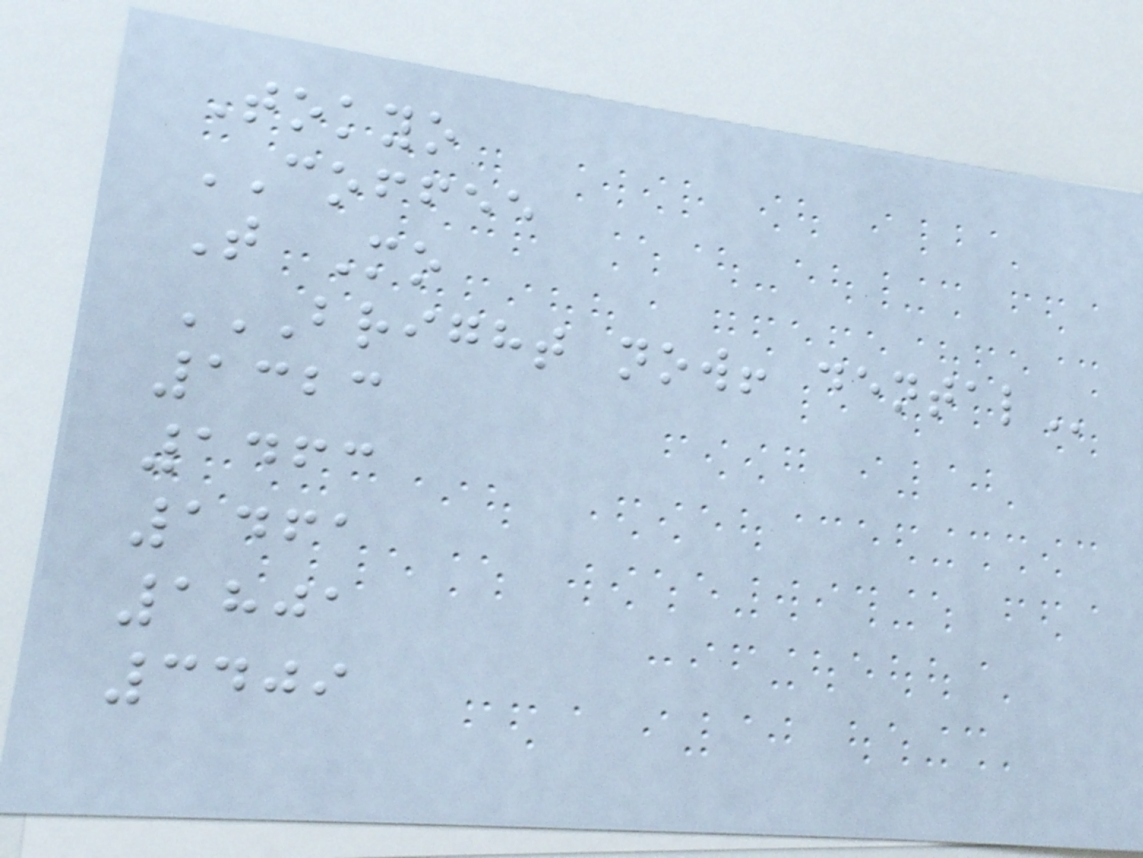Tokyo
COFFEE
T Mo
BRIGHT NOW! DENTAL
1323
1463
1461
1801
3409
